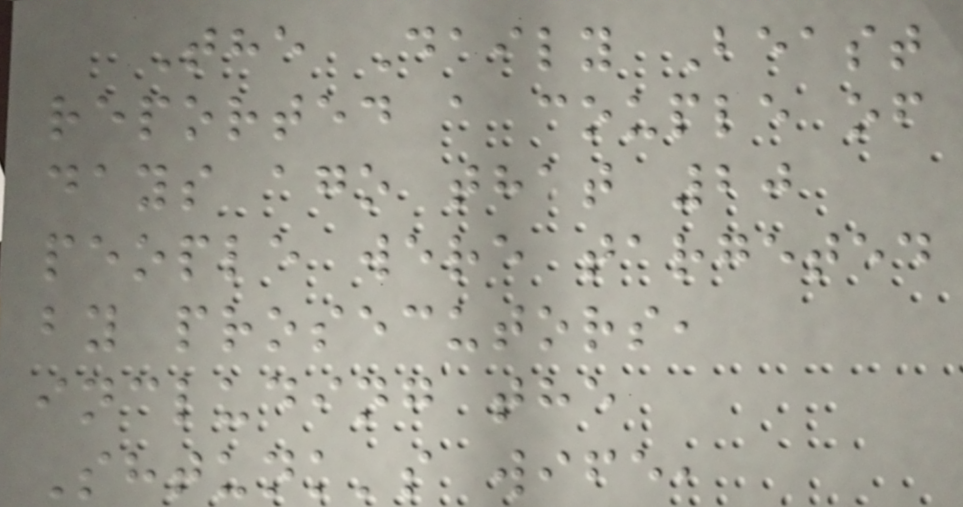The Daily Beast
reported a couple of
days ago that 20
people were targeted
by prosecutors,
including the
Shtunk's wife,
